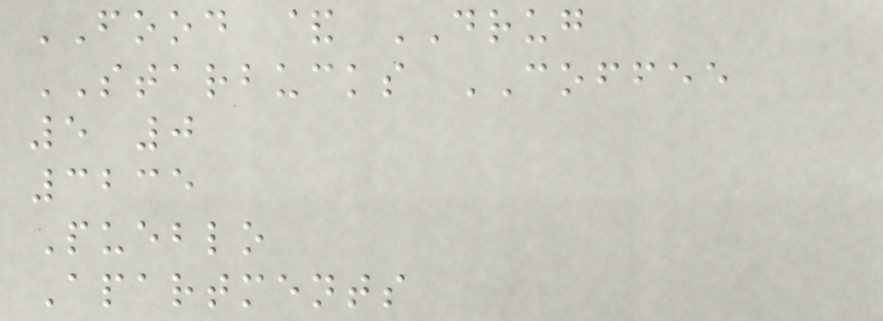FOOD & DRUG
STARBUCKS COFFEE
5 0
3235
Pueblo
Apartments
